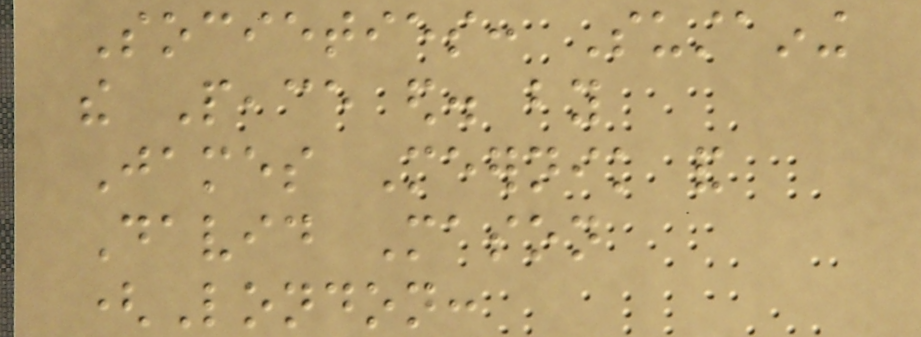Societies: Sustaining
the Peace ed. by
James Meernik and
David Mason
(London:
